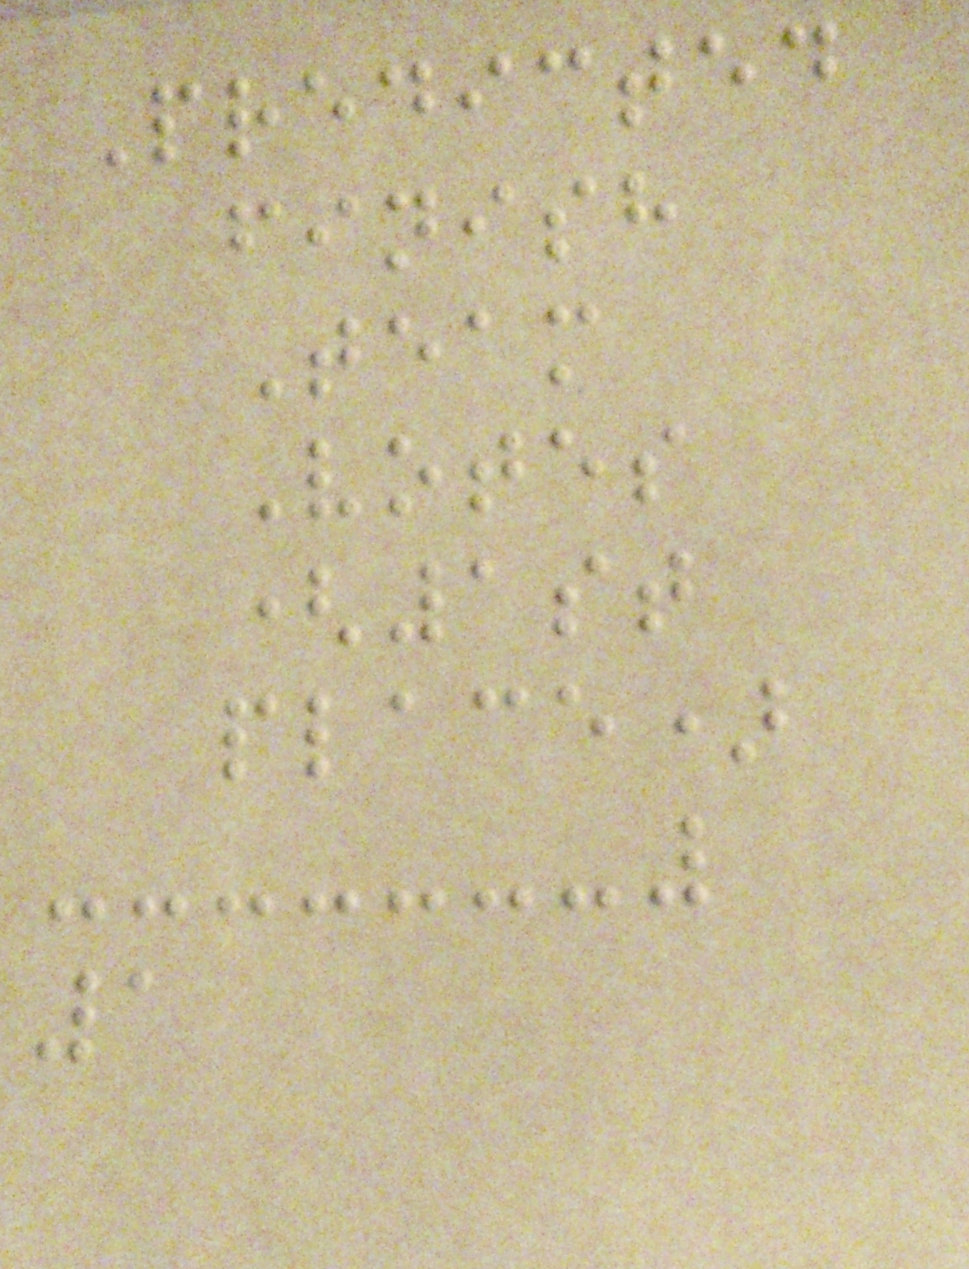Predicted
finish
Team
Votes
(1st
place)
1
